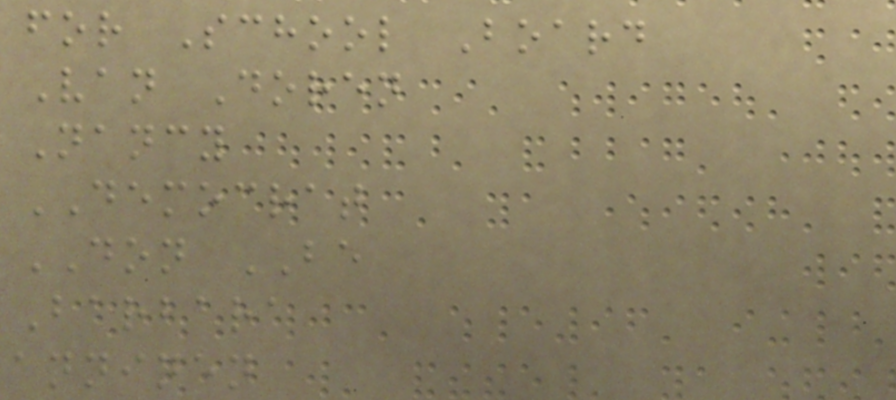for School Board
Van Doren
Nancy
DEMOCRAT
DON BE
Barbara
anninen
